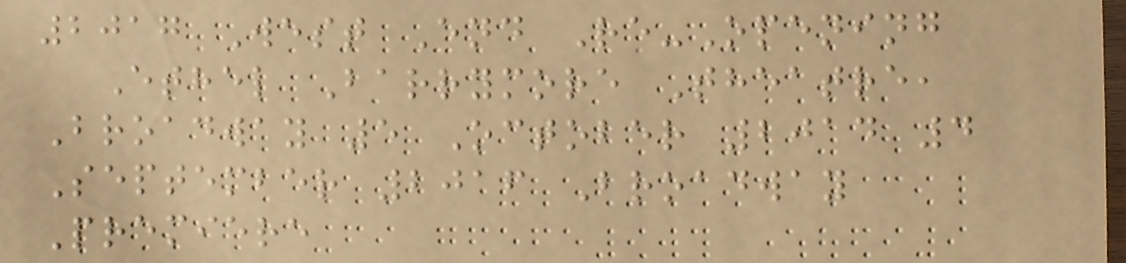2017 West End Re-Opening
Ethel Barrymore Theatre,
Broadway 5 October 2014 4
September 2016 Broadway
Premiere
